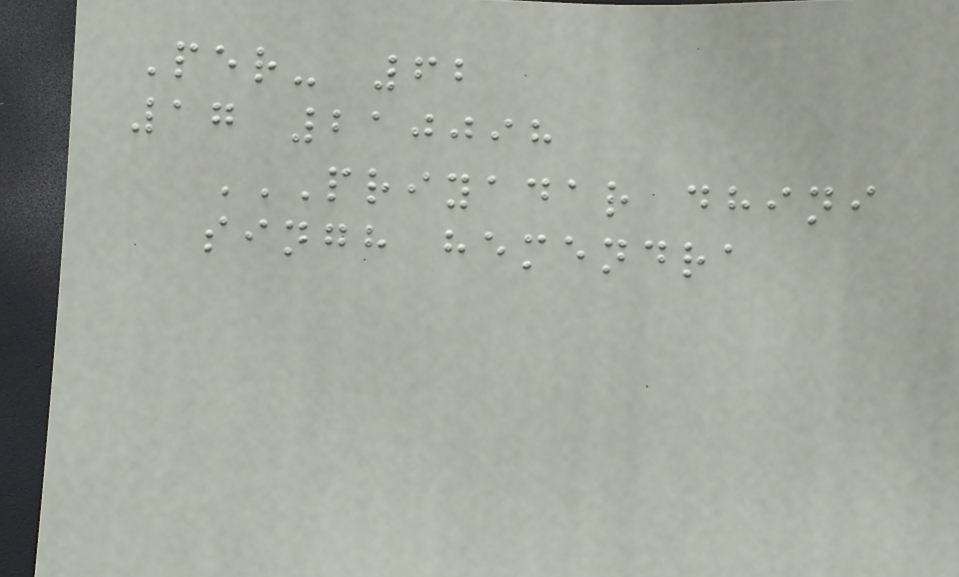Per- 62
17 210098
PRIYADAR DHINI
SINGH HEMENDRA
